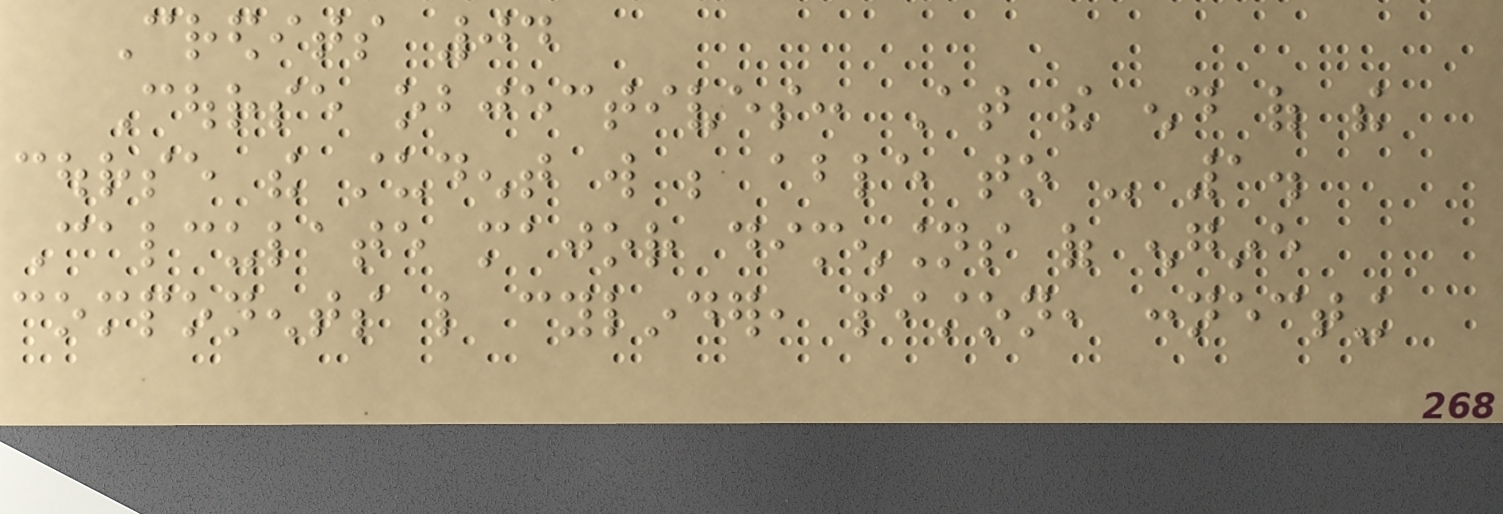Credits 04
Course objectives: At the end of the
course the student will be able to - 1.
Calculate major dimensions of engine
components like cylinder, piston, connecting
